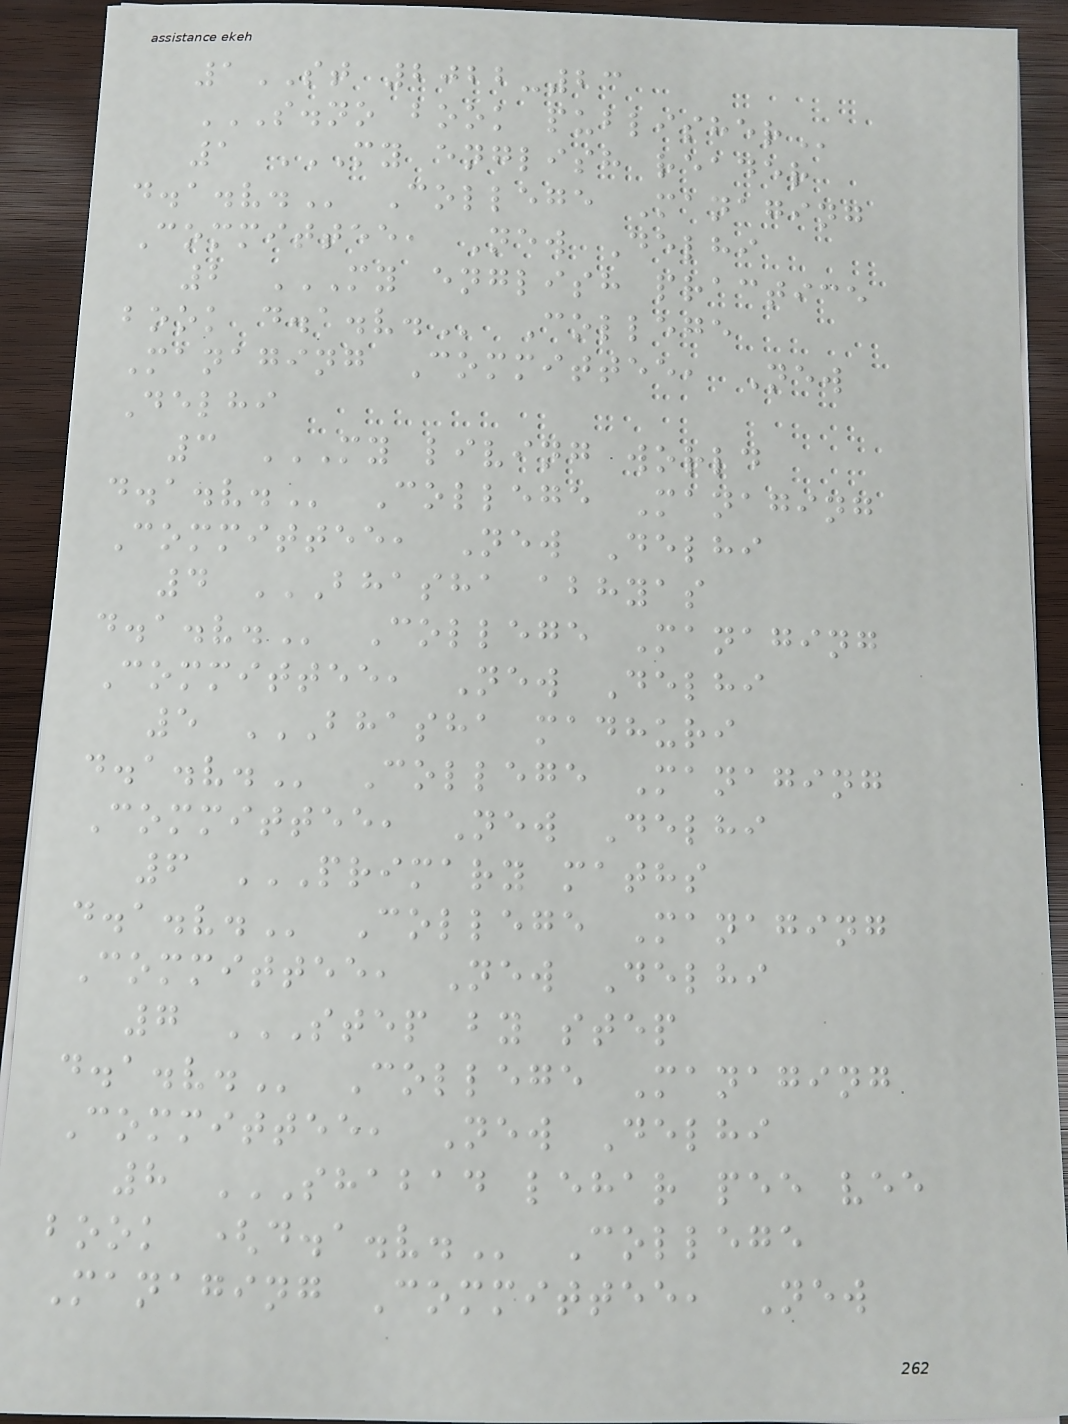1ST 2022-23
S.NO BOOK PUBLISHER
1 MY ENGLISH READER
D.A.V. College Managing
Committee, New Delhi
2 MY ENGLISH PRACTICE
BOOK D.A.V. College
Managing Committee, New
Delhi
3 MY LIVING WORLD
D.A.V. College Managing
Committee, New Delhi
4 BHASHA ABHYAS
D.A.V. College Managing
Committee, New Delhi
5 BHASHA MADHURI
D.A.V. College Managing
Committee, New Delhi
6 PRIMARY MATHS
D.A.V. College Managing
Committee, New Delhi
7 STEP BY STEP
D.A.V. College Managing
Committee, New Delhi
8 SHABAD LEHAR PEE VEE
BOOK (D.A.V. College
Managing Committee, New
